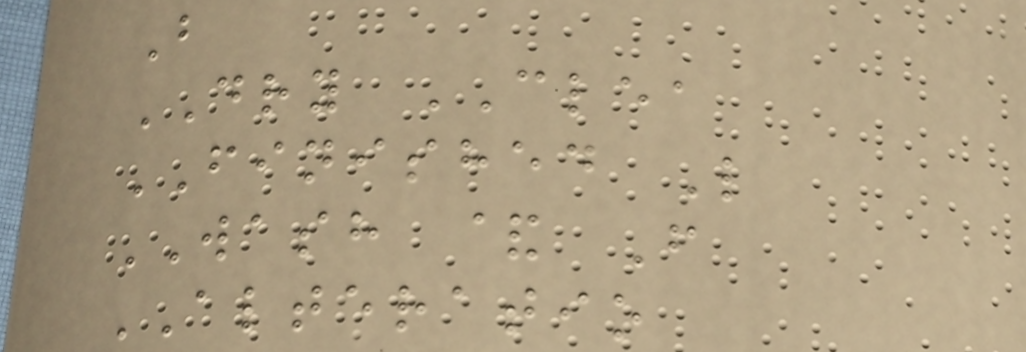B
DRY CLEA
FINISHED L
WASH & F
ALTERATIO
